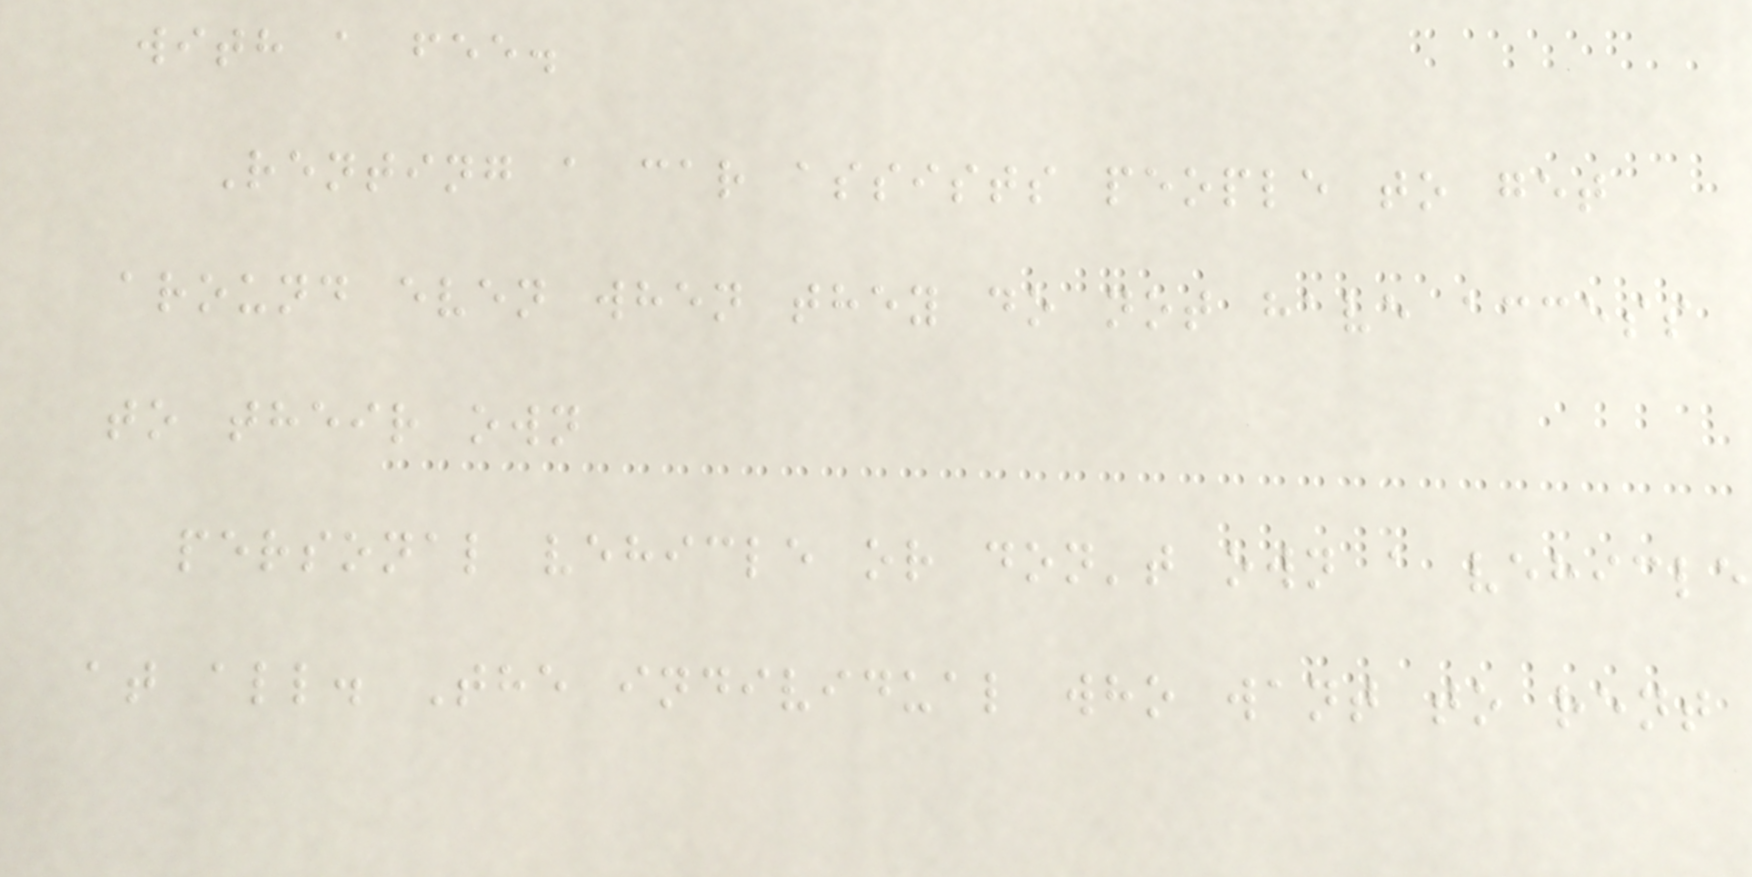with a fee.
Renting a car assists people to get
around even when they do not have access
to their own
personal vehicle or don't own a vehicle
at all. The individual who want to rent
